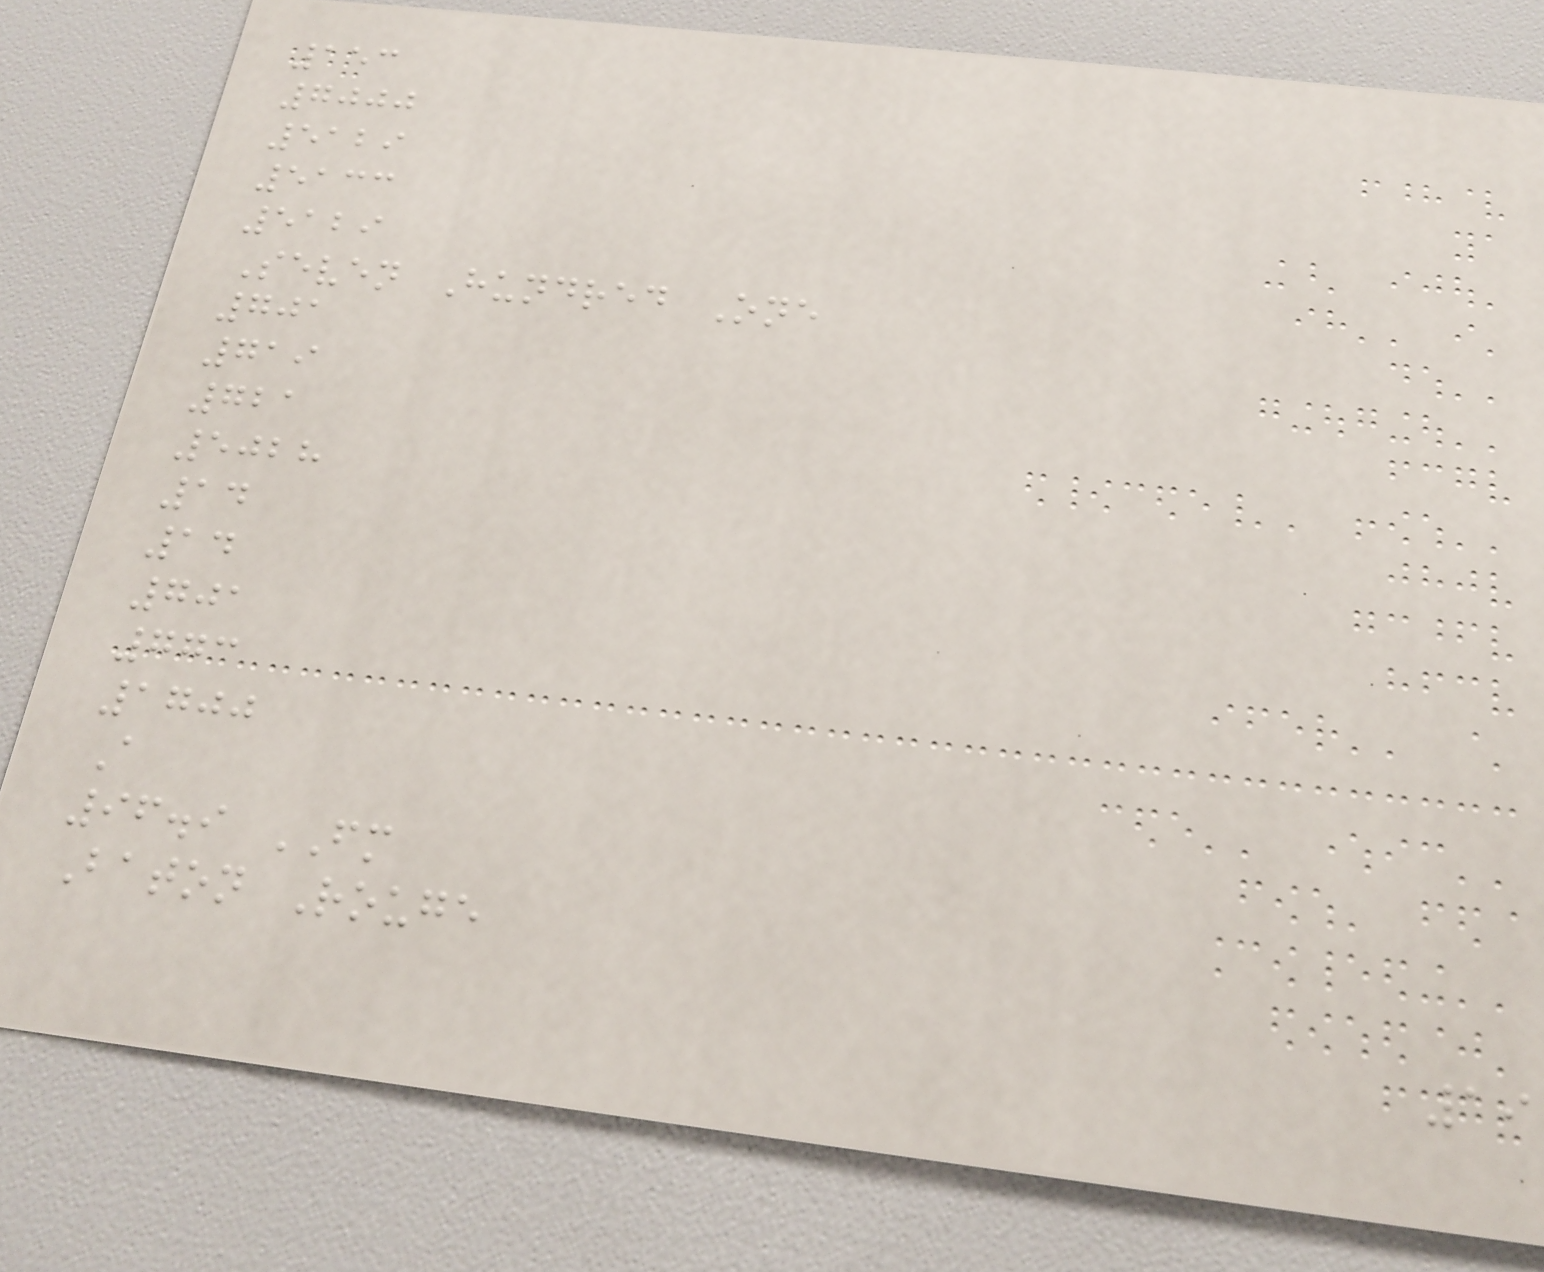153
7000
5129
5133
5129
Seven Hundred One
701
719
721
5028
14
14
701
773
1700
A
96.9 FM
Baton Rouge
19
